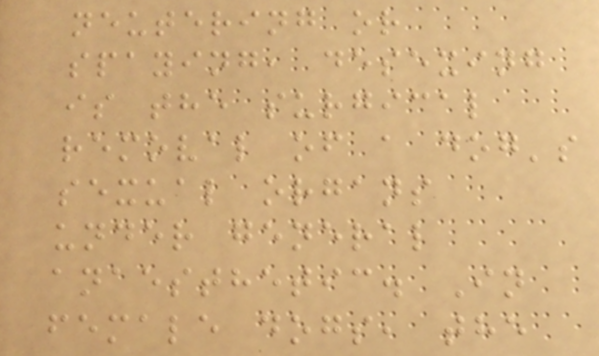neutering or
spaying, desexing
is the surgical
removal of a dog's
sexual organs
under general
anaesthetic. In
female dogs, the
